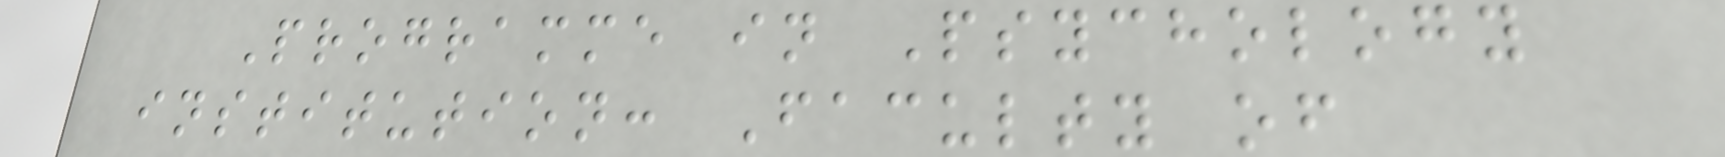Programme in Psychology
institution: Faculty of
